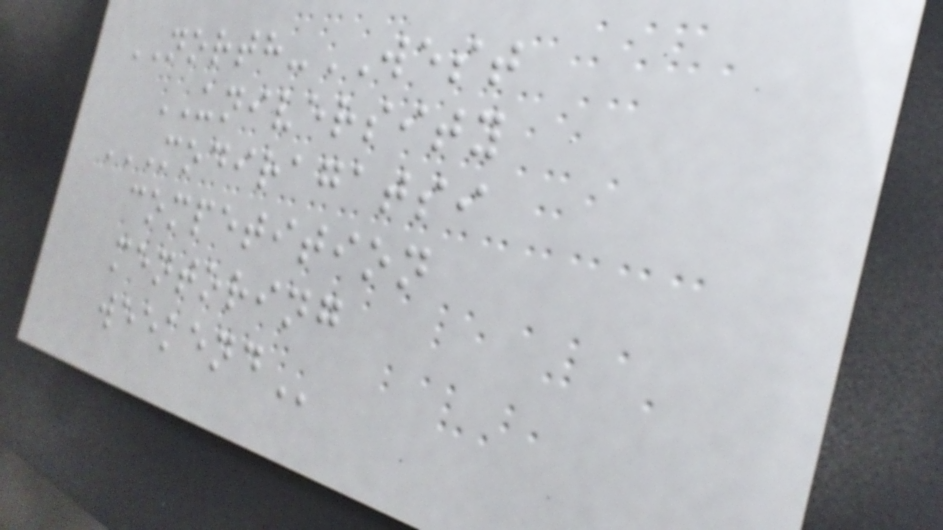NORTH-WEST
UNIVERSITY
MODIRAGATSI
COMPETITION
MENTORING
WEEKEND
